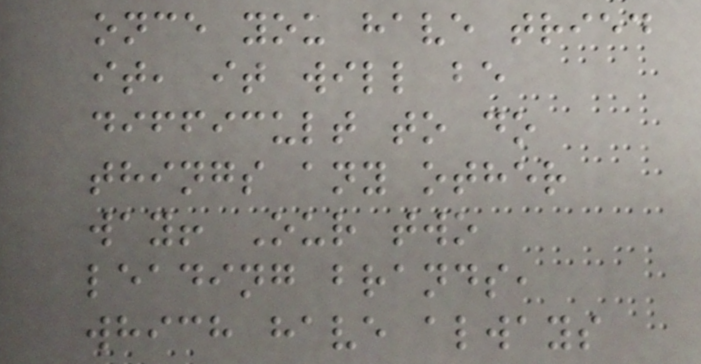once you have tried
it, it will be
difficult to do
things any other
way! Our two
leading brands,
which have always
